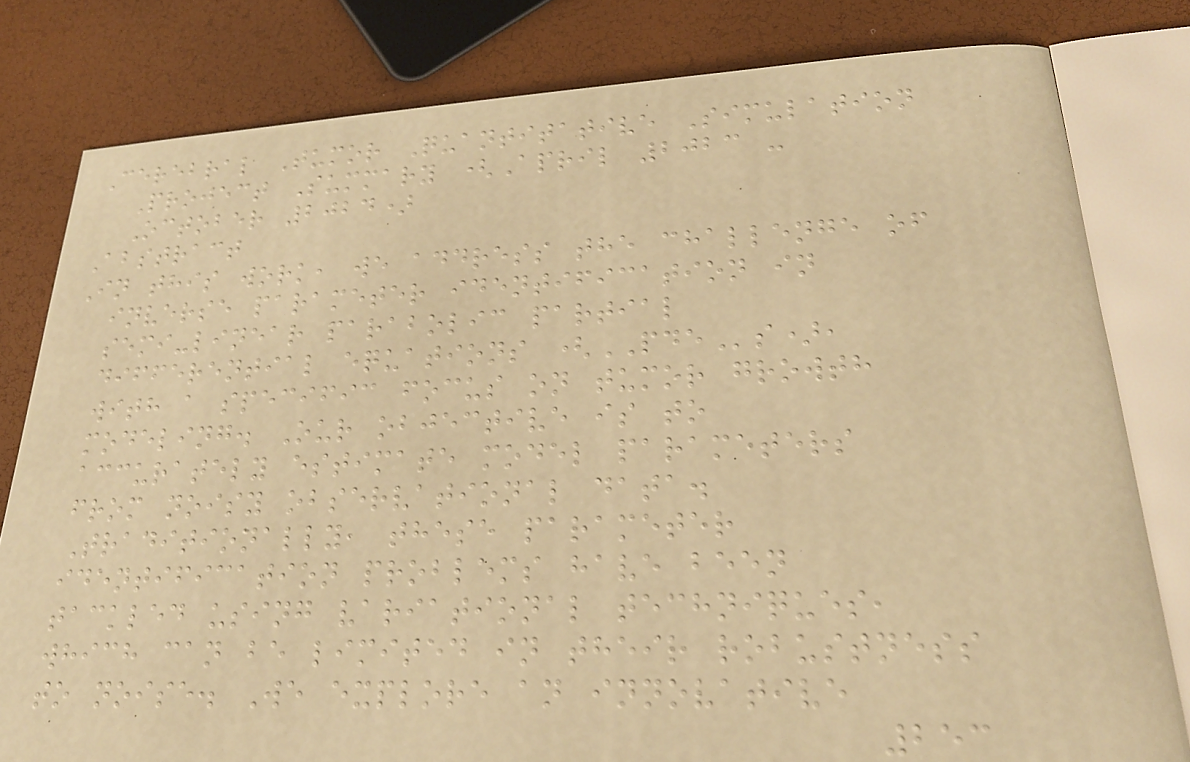Cerebral Tumor Quantitative Simulation
Project Summary (April 2023 -
October 2024)
Abstract
In this work, we address the challenge of
inverse parameter identification in
semi-linear parabolic partial
differential equations (PDEs),
with a specific focus on tumor growth
modeling. Our objective is to
accurately estimate model parameters
from noisy observational data.
Traditionally, these parameter
identification problems have been
tackled using variational techniques,
which can be limited in their robustness
to noise. We explore an innovative
253
